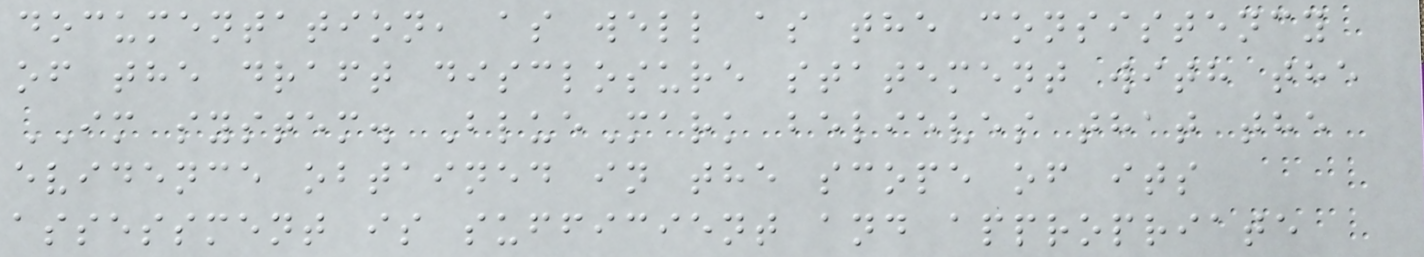documentation, as well as the consistency
of the draft disclosure statement with the
IM system. BlueMark believes that the
evidence obtained in the scope of its
assessment is sufficient and appropriate
